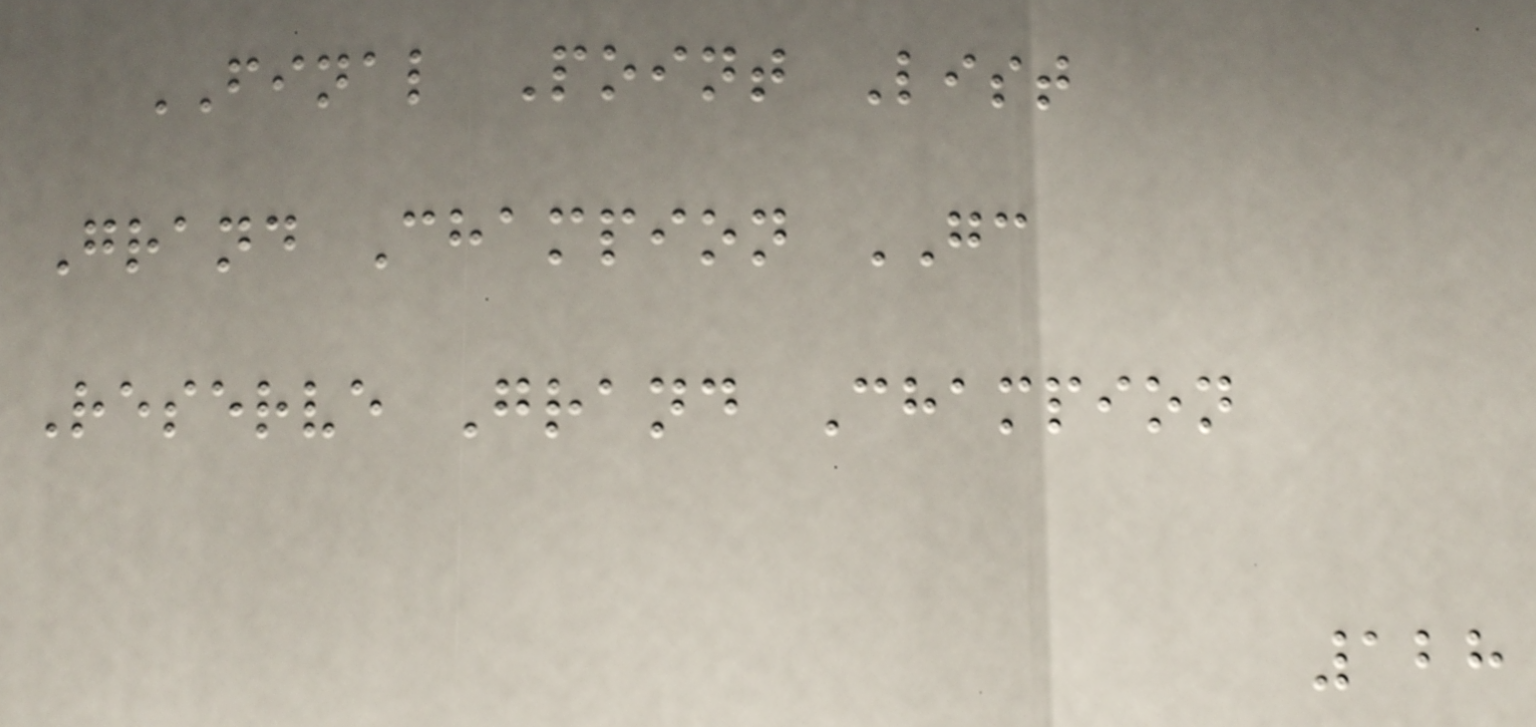FINAL Point List
Grand Champion GC
Reserve Grand Champion
128
